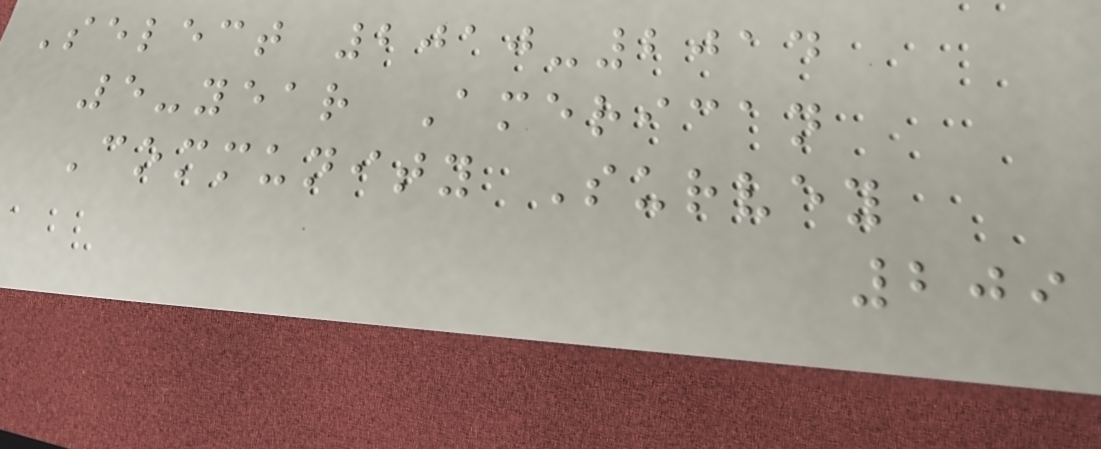Select 2010-2014
5-year American
Community Survey
209
